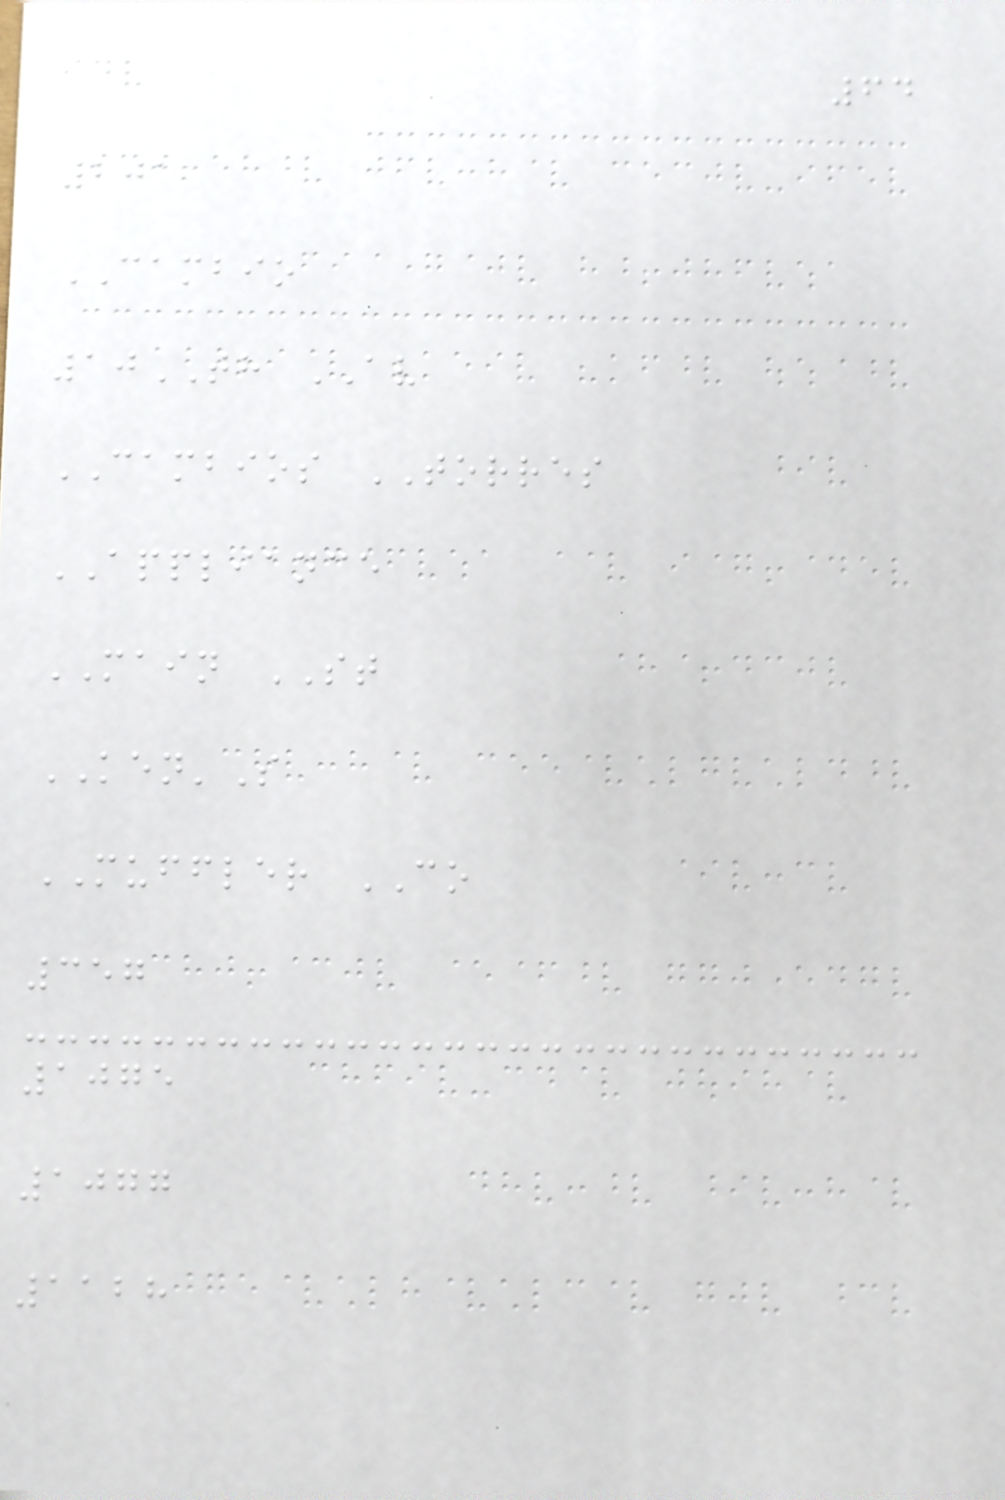64
201
CAMBIO
10TH AV
CAMBIOS TORRES
APPLIANCE
MAIN ST
KEN'S
MUFFLER CO
357
1075
1077
1128
